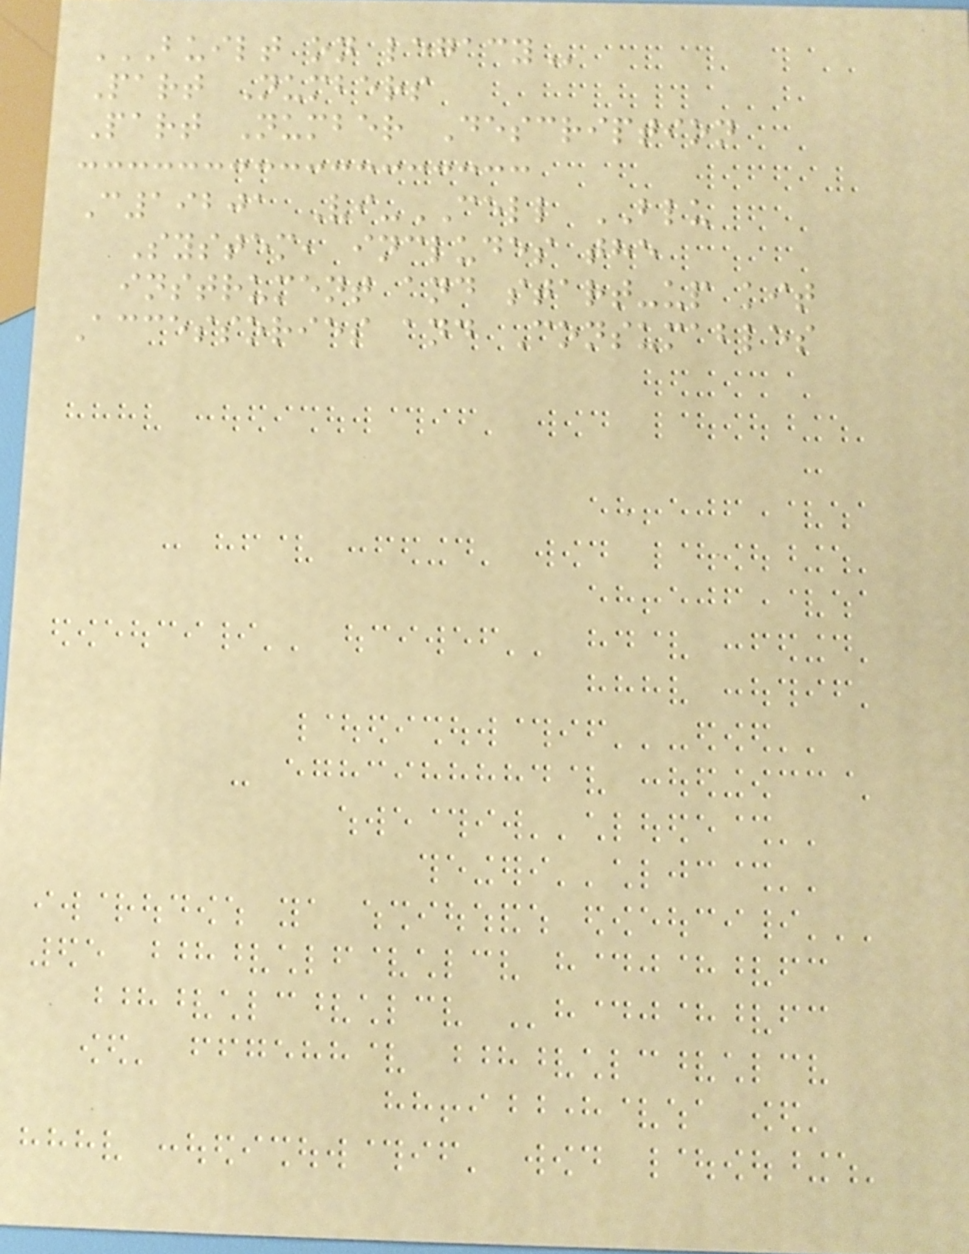BUILT ON LEGACY
Part Numbers
Part Number Description
C19201 Vi-CELL BLU
System, includes the
instrument and start-up kit
Accessories and Consumables
